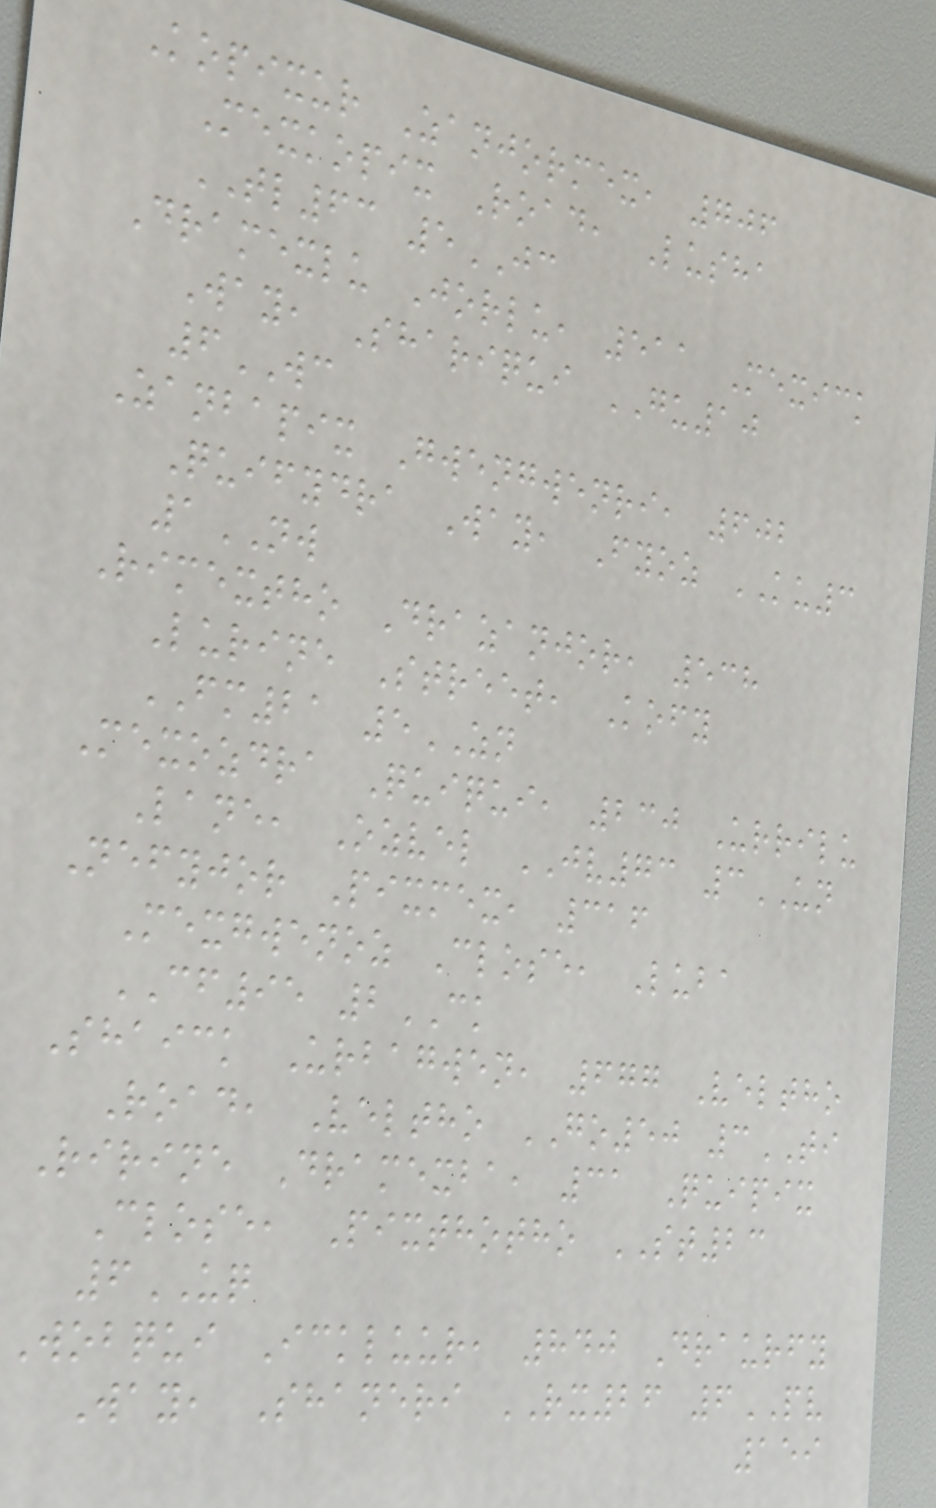Kopixur Zanjormex, 706
Mexkopix Road, Lusha
TL63 5JC
Dramexlu Jorlu, 511 Mexick
Way, Shariqui GU10
6WC
Zanbapix Gwengwenri, 602
Quifydra Way, Fyoz KU3
1NW
Rimextho Drazanjor, 538
Lurine Street, Kofy
FM21 5ZN
Mexozdra Quiqui, 230 Urrilu
Lane, Ozvel JV73 3UN
Nefyjor Pixmex, 316
Mexgwenoz Close, Luba
CF95 2CK
Shaick Urbagwen, 677 Veltho
Road, Veltho GO50 3TI
Ririne Dramexba, 31 Quipix
Close, Pixthotho ST23
6UQ
Wobqui Ickluur, 840 Draurfy
Way, Shaneri RX26 6PV
159
